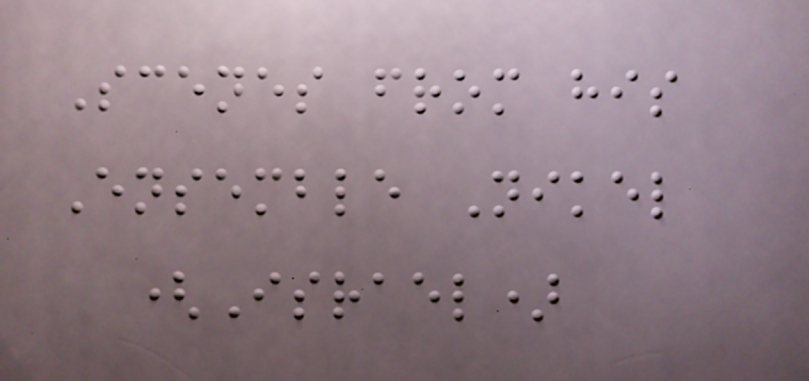Scenes from his
Ensemble Nikel
(Israel)
